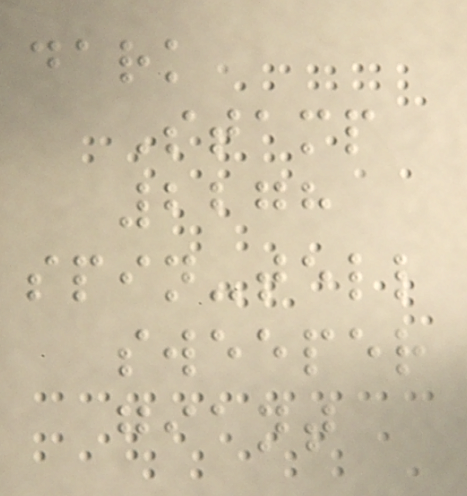dark
Stamp
2278
spin-tell
sweeper
giant
